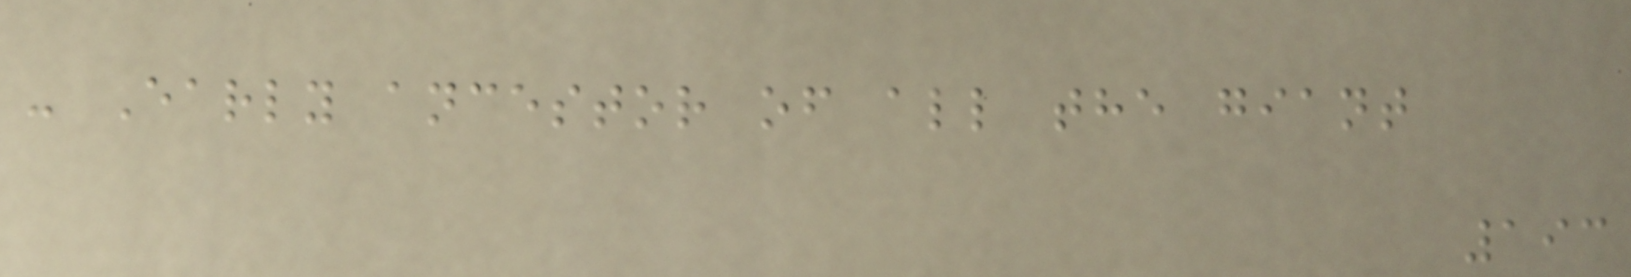- Early ancestor of all the giant
193
